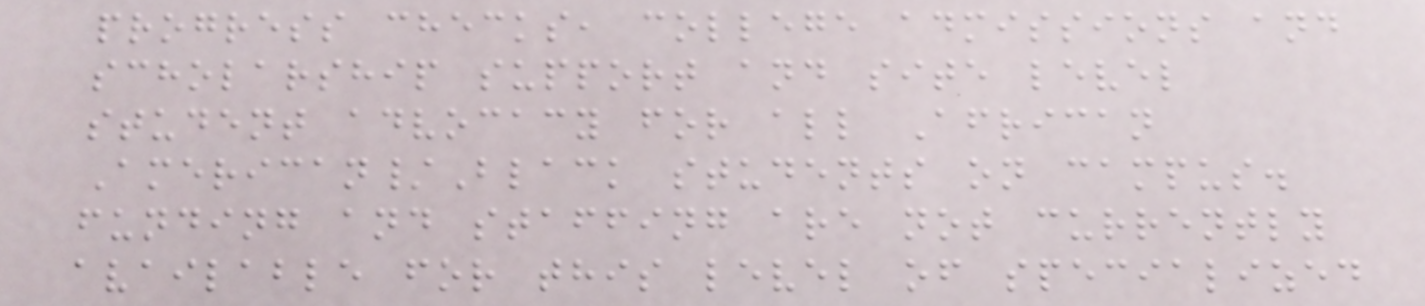progress checks, college admissions and
scholarship support and site level
student advocacy for all African
American/Black students on campus.
funding and staffing are not currently
available for this level of specialized
